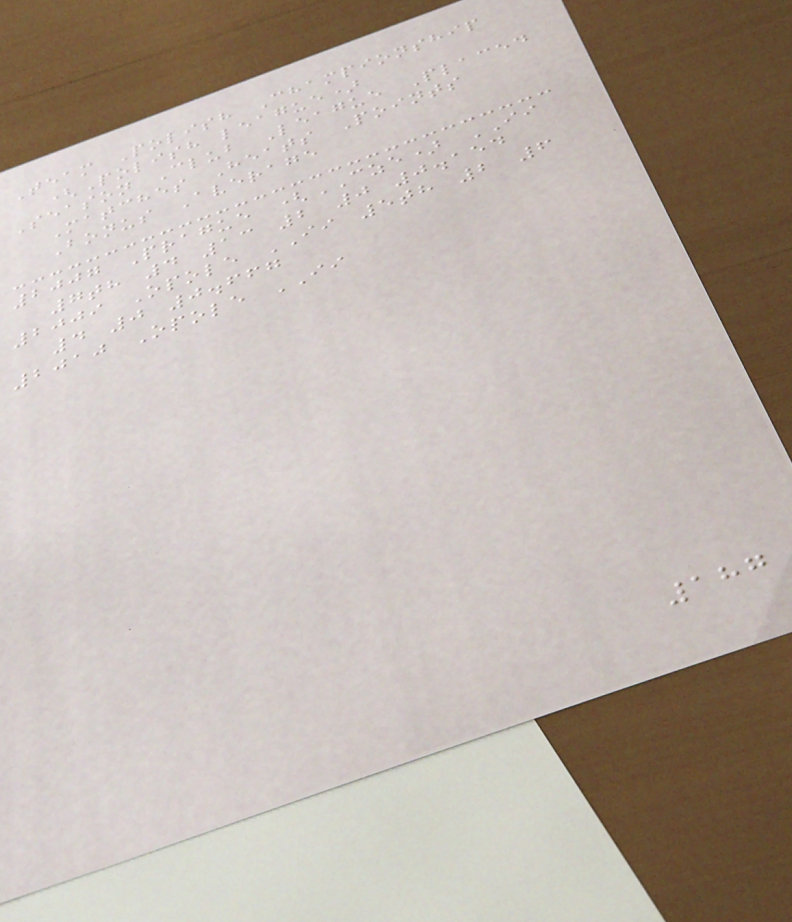Team Polish Championship
(Polish league)
Season Club League Placed
Matches Heats Points
Bonus Average
2007 Prague (CZE) II
7th 4 13 2 0 0.154
2009 Opole II 5th 2 6
4 0 0.667
2010 Opole II
187
